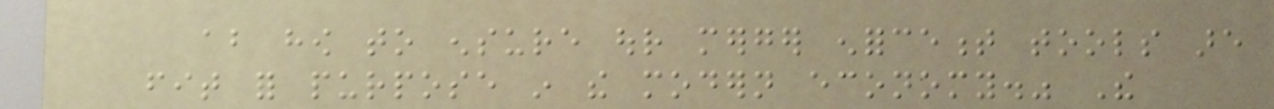about how to ensure our merger enforcement tools are
fit for purpose in the modern economy." The
